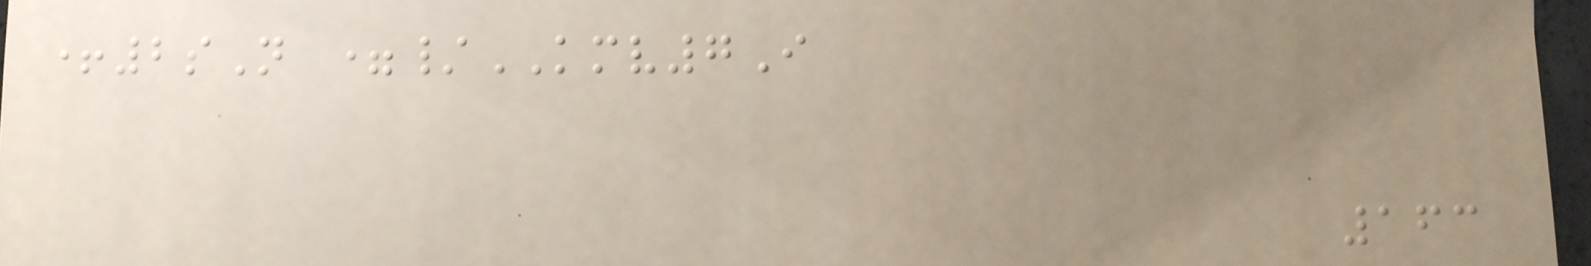+2sN =/KMV7I
163
